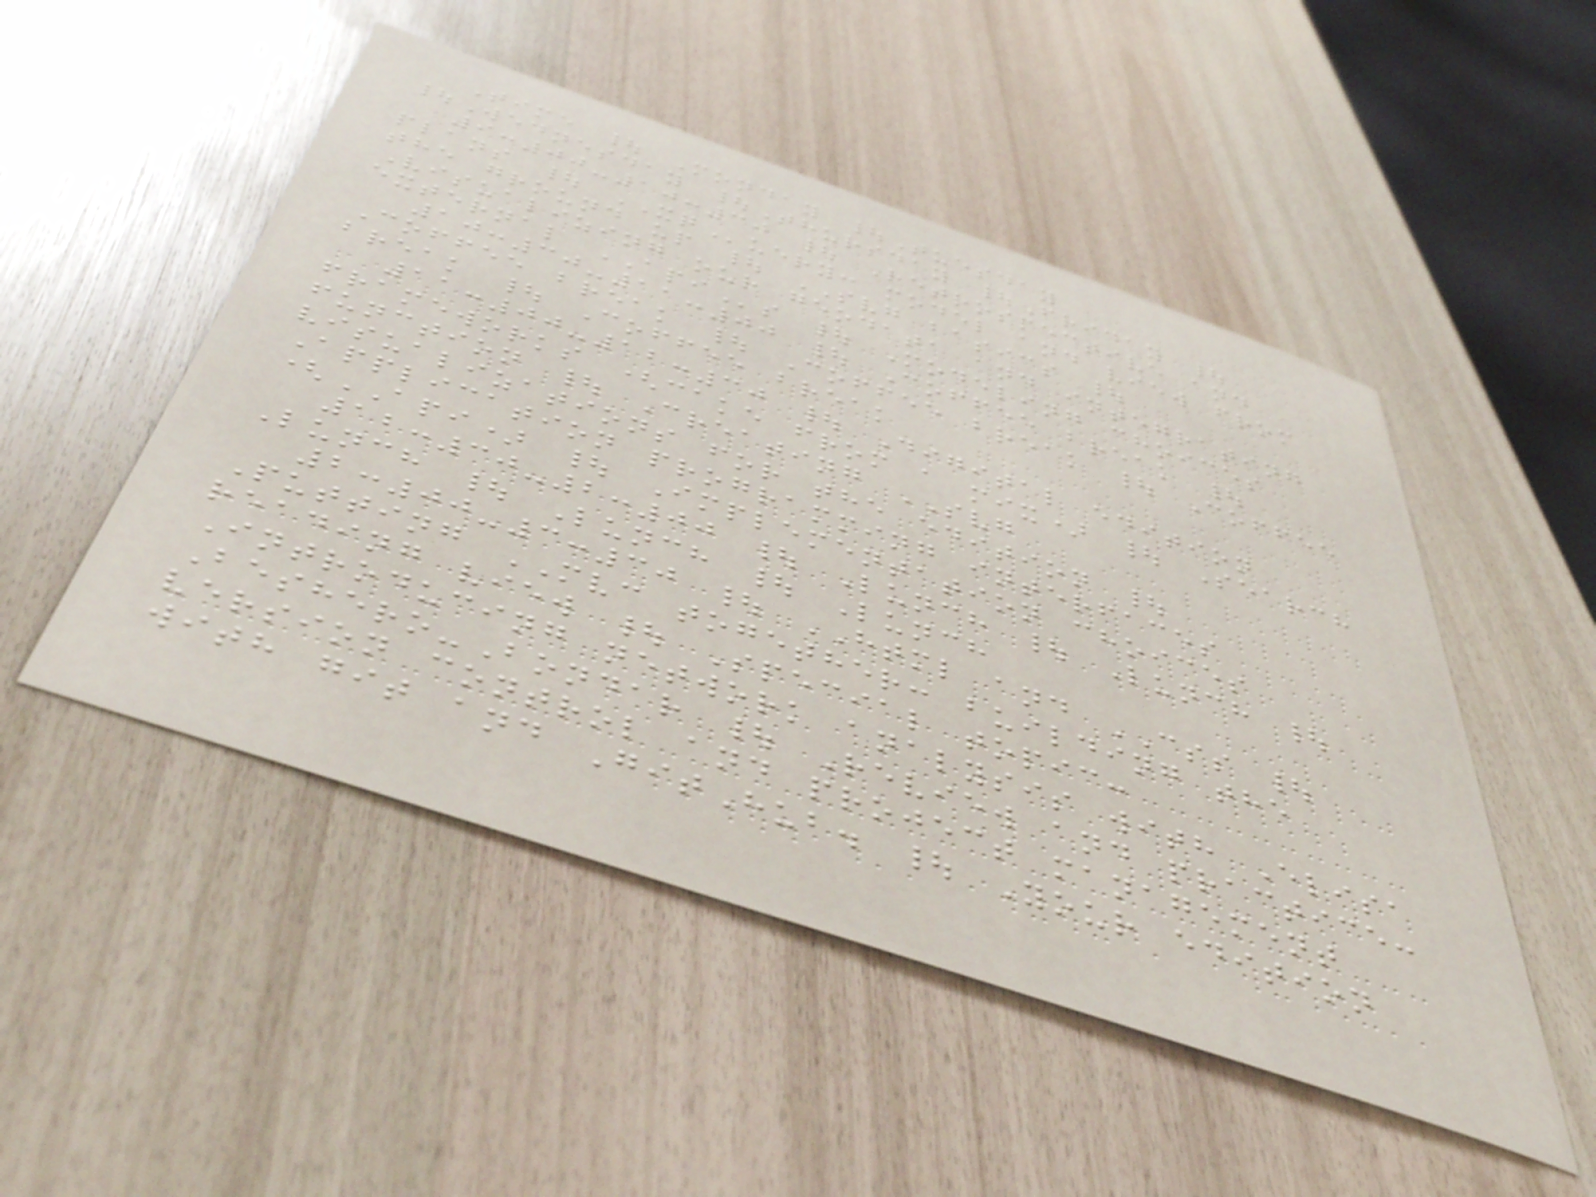Time | Monday |Tuesday
|Wednesday |Thursday |Friday |
9:00-10:30 | Retrospective and
plans | XQuery: model and view from
the ground up | SVG basics |
Visualizing our geodata and integrating
external APIs | Modeling choices
10:30-11:00 | Coffee break |
Coffee break | Coffee break | Coffee
break | Coffee break
11:00-12:30 | Digital edition
frameworks (cake from a mix) | Search
function | Creating SVG
visualizations for the edition |
Application programming interfaces
(API) | Implementation choices
12:30-2:00 | Lunch | Lunch |
Lunch | Lunch | Lunch
2:00-3:30 | HTML and CSS |
Putting MVC together: building the
reading view | Special topic:
Introducing network analysis with Elisa
Beshero-Bondar | Review and practice:
version control and project management
with git and GitHub. | Your edition
